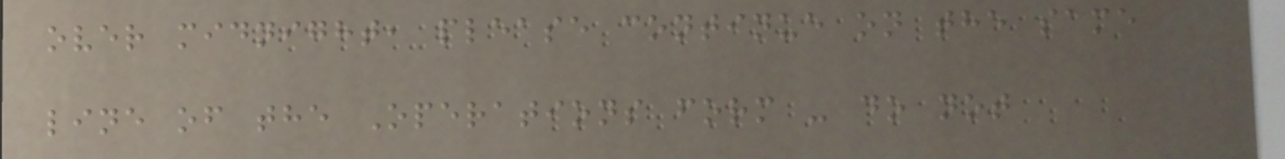over midnight, please continue on the same
line of the Operations form - do not
